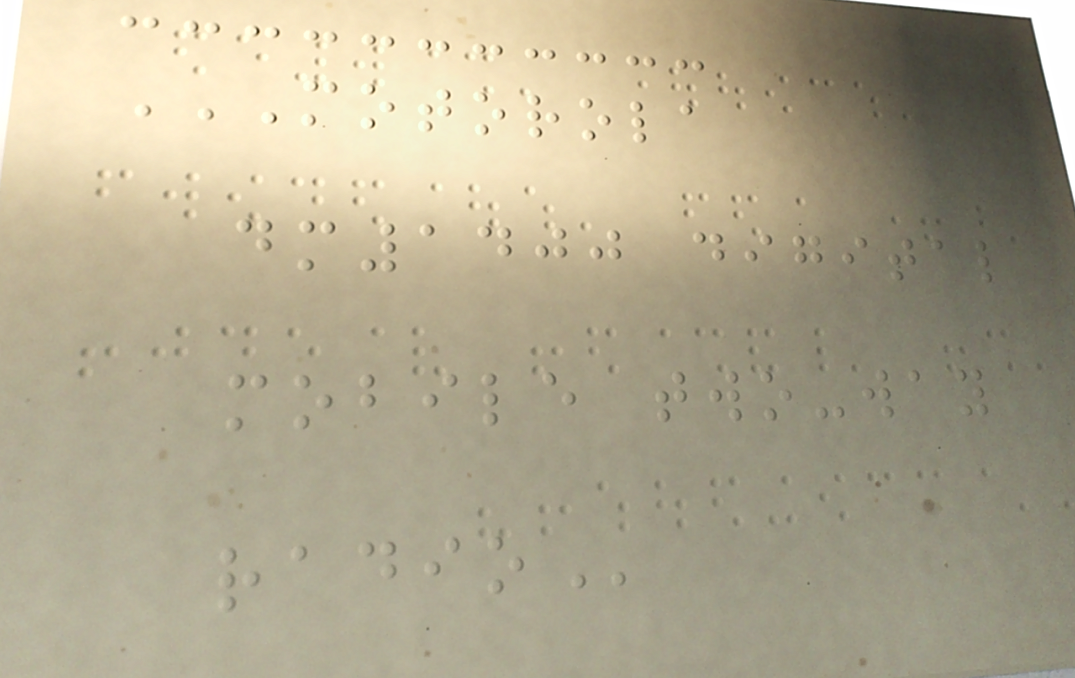MOTOROLA
DM1400 DIGITAL
MOBILE TWO-WAY
RADIO
